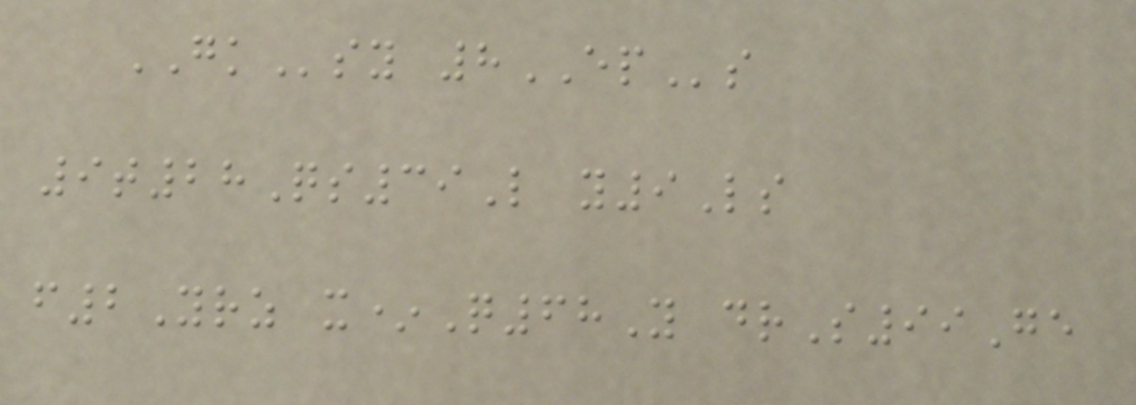GKsy 8EPs
9t28Qs39L y9Ls
f2Yrz x*Q68Y drS99Ge
